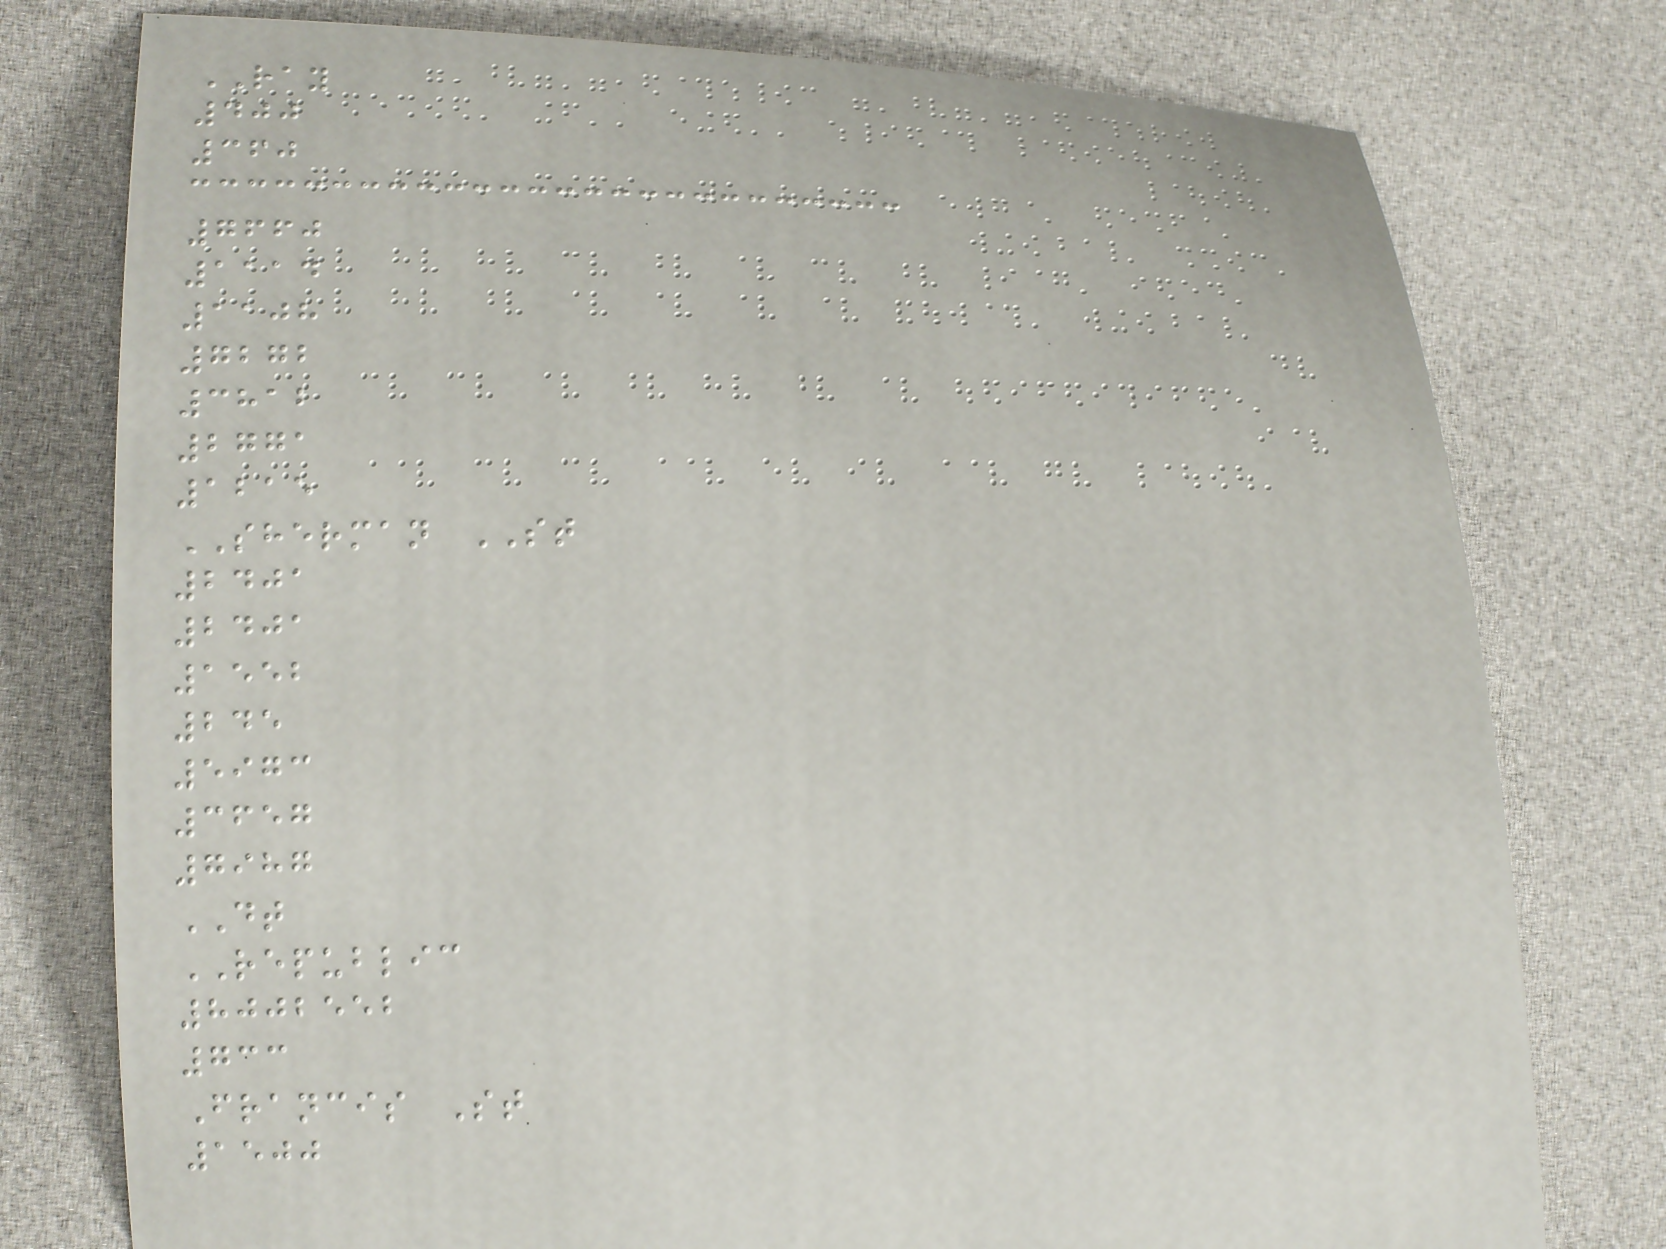RAY
400
360
7660
1114
1108
7272
3812
2771
1215
SHERMAN ST
2401
2401
1552
245
5973
3657
7987
DT
REPUBLIC
8002552
733
Francis St
1500
